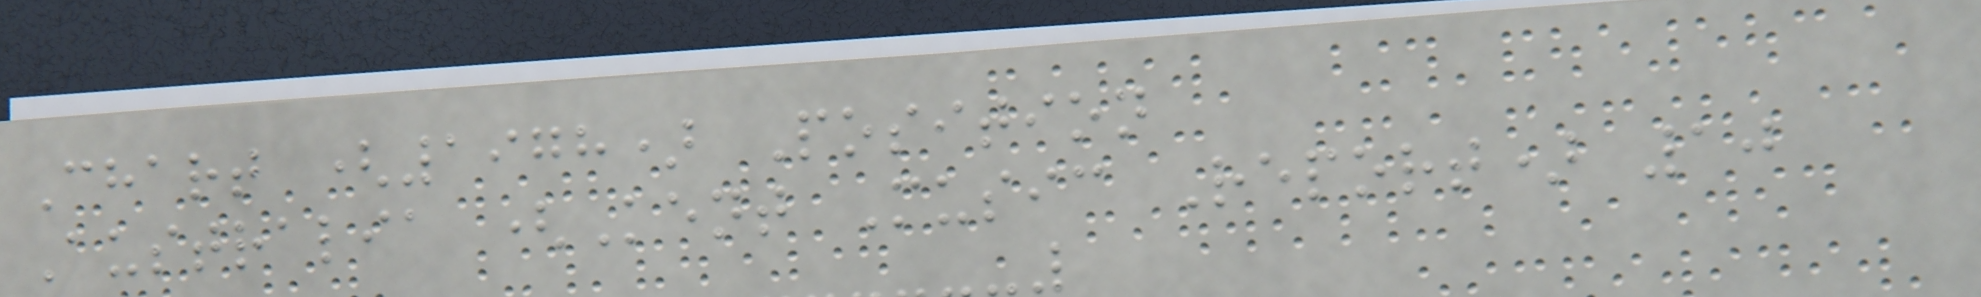Chart (1978) Position
Australia (Kent Music Report) 10
